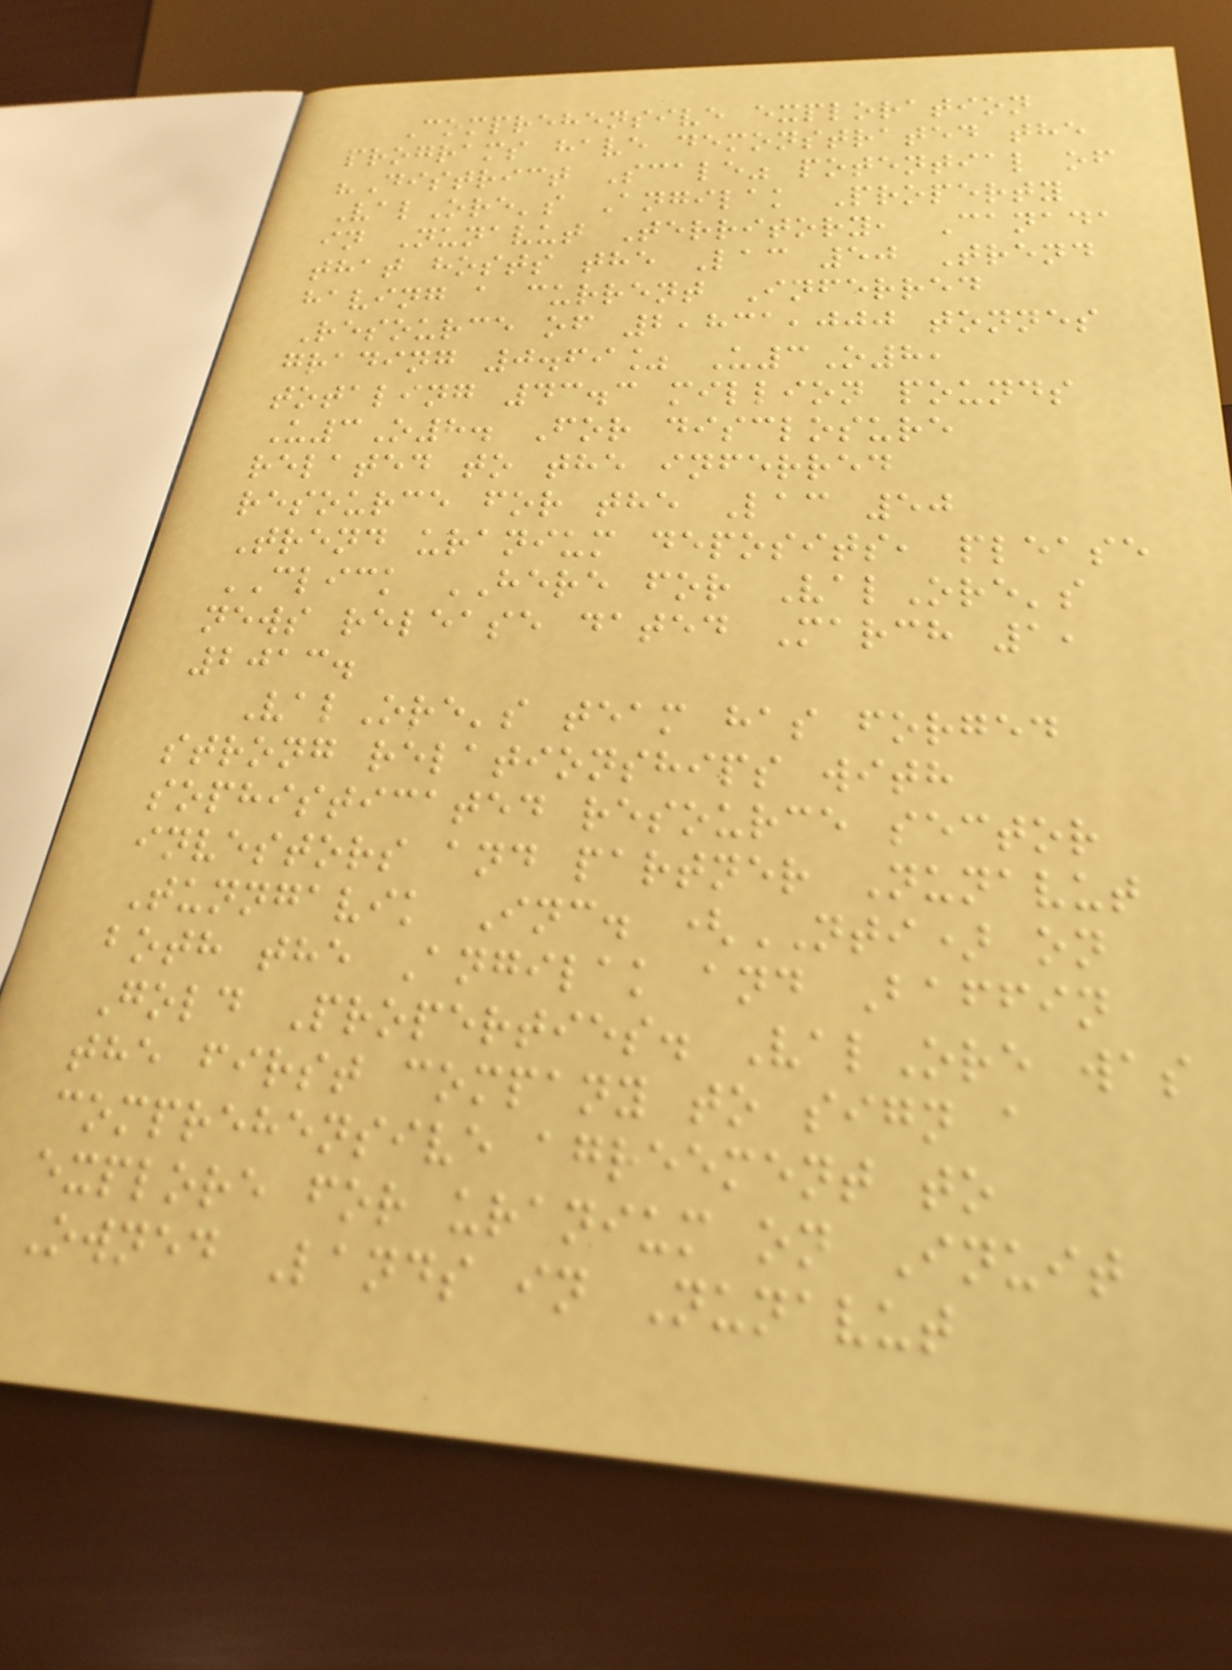Comprehensive exploration
programs have demonstrated the
"District Scale" potential of
ValOre's Angilak Property
in Nunavut Territory, Canada
that hosts the Lac 50 Trend
having a current Inferred
Resource of 2,831,000 tonnes
grading 0.69% U3O8,
totaling 43.3 million pounds
U3O8. For disclosure
related to the inferred
resource for the Lac 50
Trend uranium deposits, please
CLICK HERE for ValOre's
news release dated March 1,
2013.
ValOre's team has forged
strong relationships with
sophisticated resource sector
investors and partner Nunavut
Tunngavik Inc. (NTI) on
both the Angilak and Baffin
Gold Properties. ValOre was
the first company to sign a
comprehensive agreement to
explore for uranium on Inuit
Owned Lands in Nunavut
